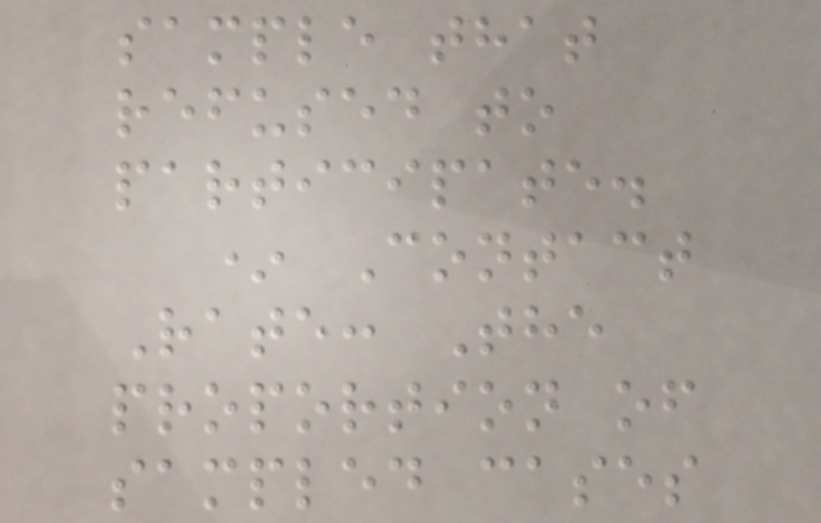sample that
refused to
participate.
* Contact
Rate: The
proportion of
sampled cases
